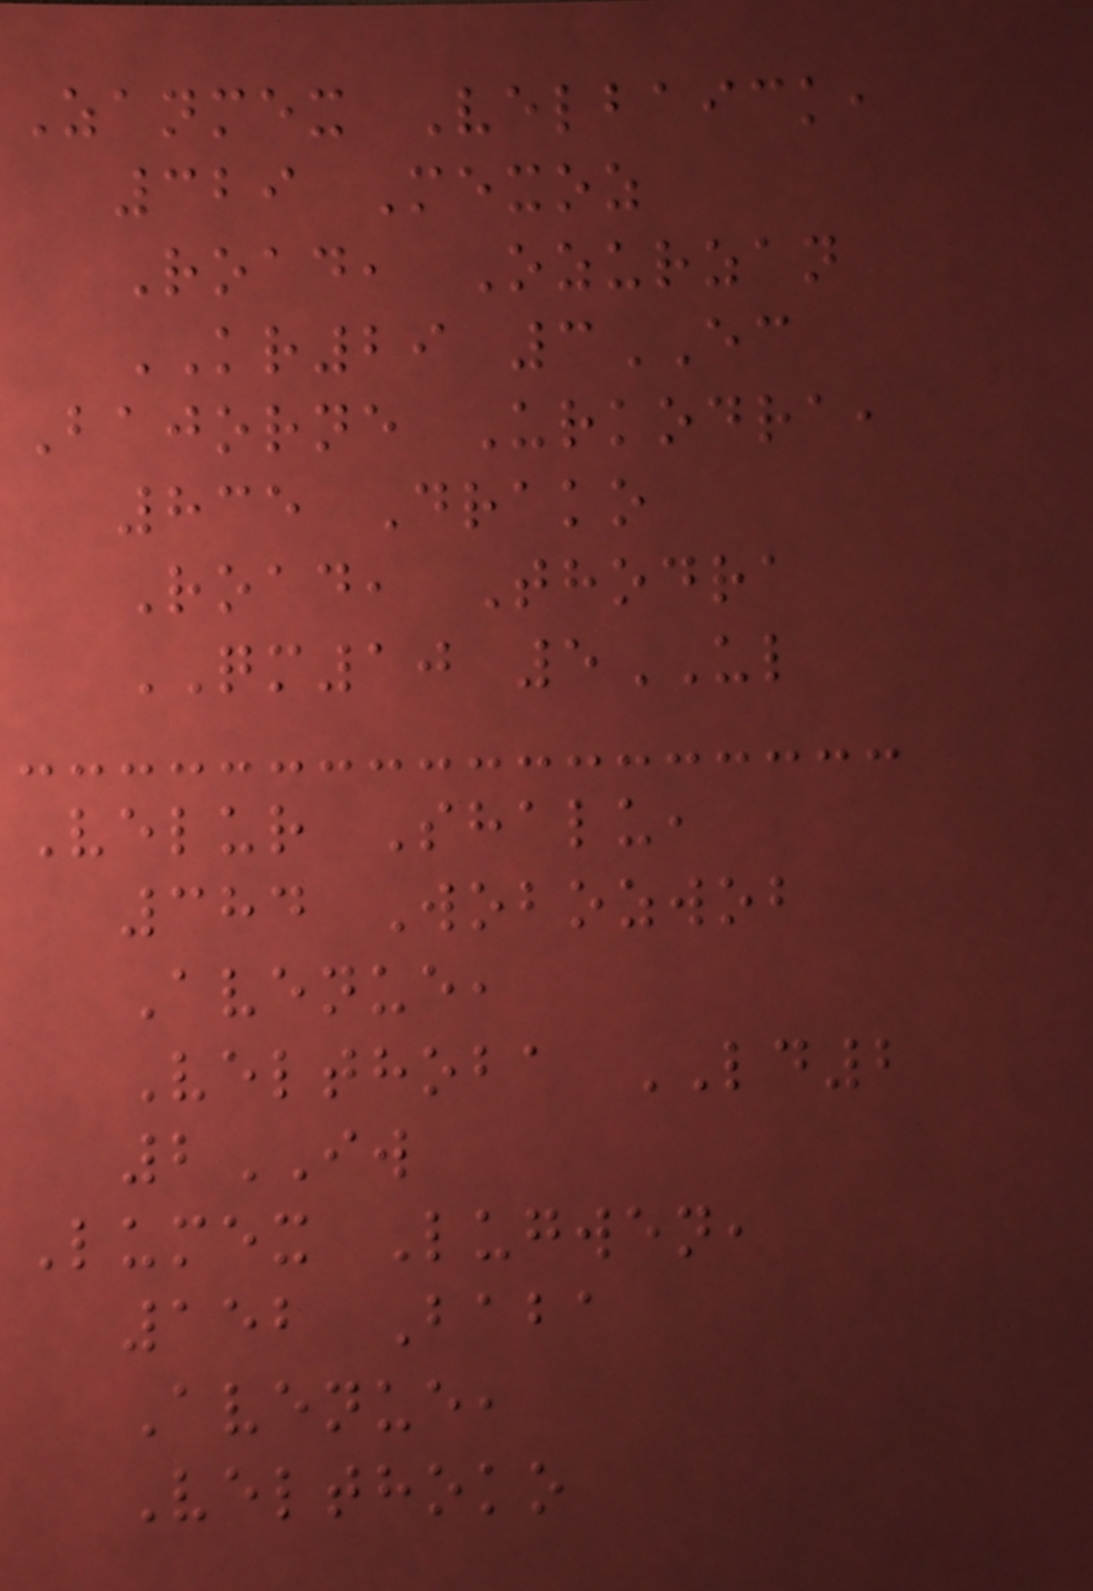Zanmex Velbaick,
329 Mexoz
Road, Ozurzan
KR29 3EC
Bajorne Urkodra,
835 Drako
Road, Thodra
QM10 5UL
Velur Shalu,
384 Wobozwob
Avenue,
Velthoba LD2
2IW
Lumex Lugwen,
152 Baba
Avenue,
Velthoko
